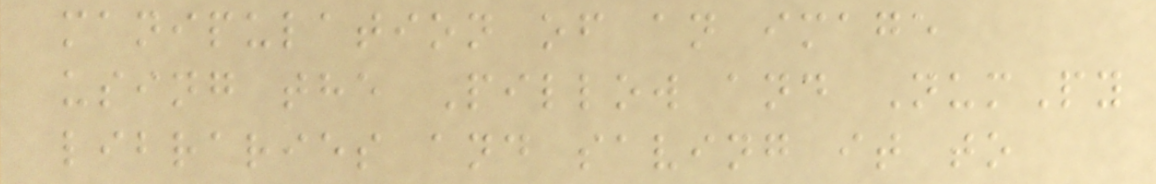manipulation of an image
using the Pillow and NumPy
libraries and saving it to
